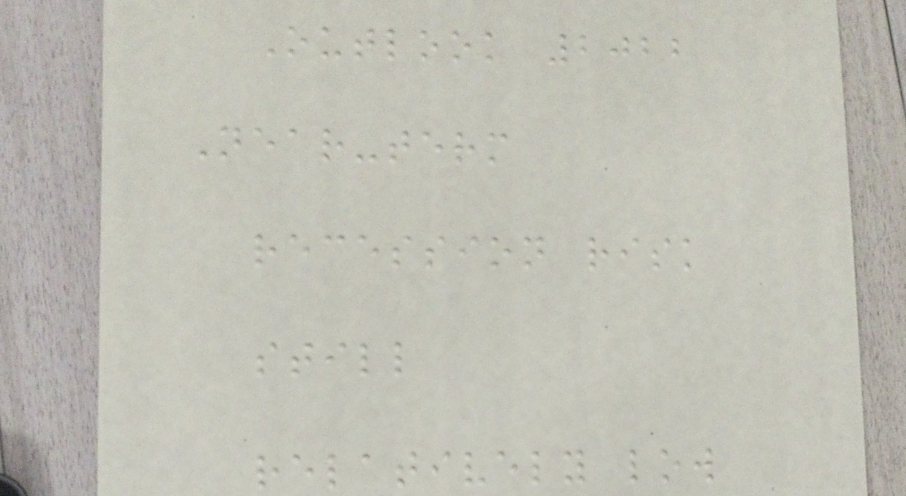Outlook 2022
Near-term
recession risk
still
relatively low
